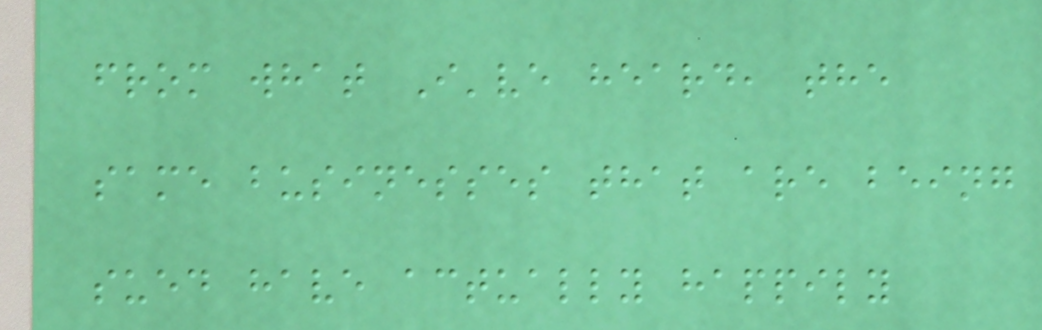from what I've heard, the
same businesses that are being
sued have actually happily
